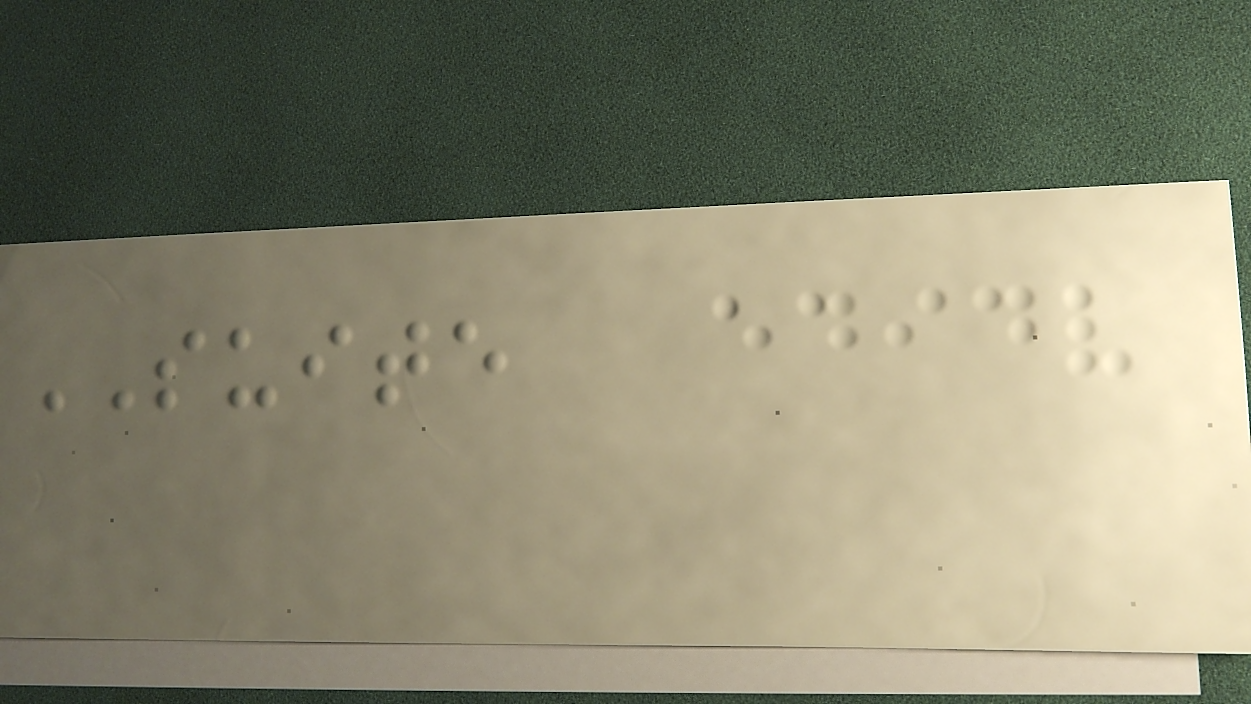SUITE
